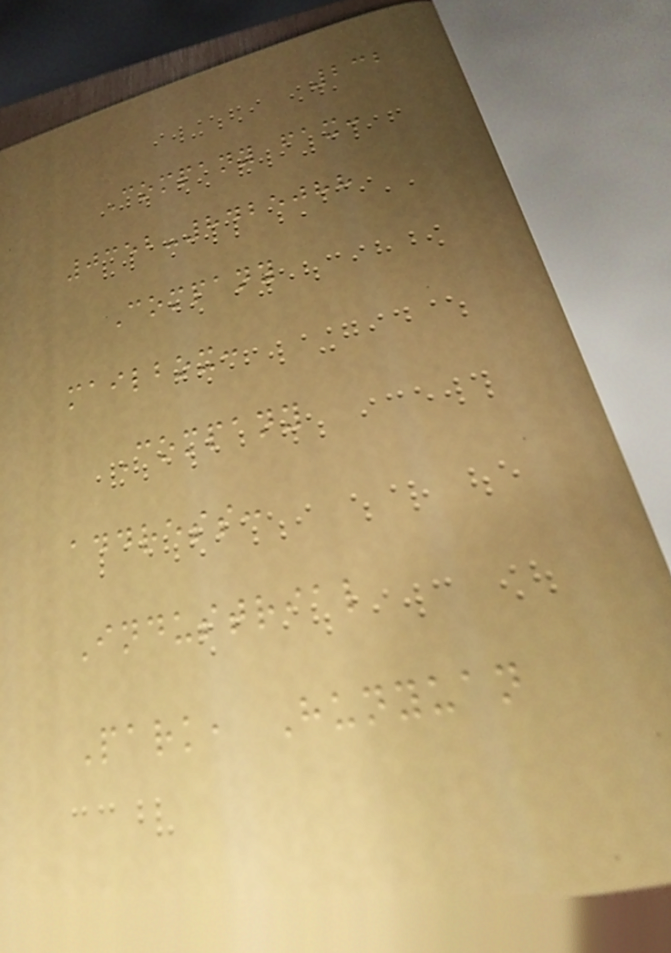232
Company fax:
0352-8425088
Company
mailbox:
Company
address:
Industrial
Park, Hunyuan
